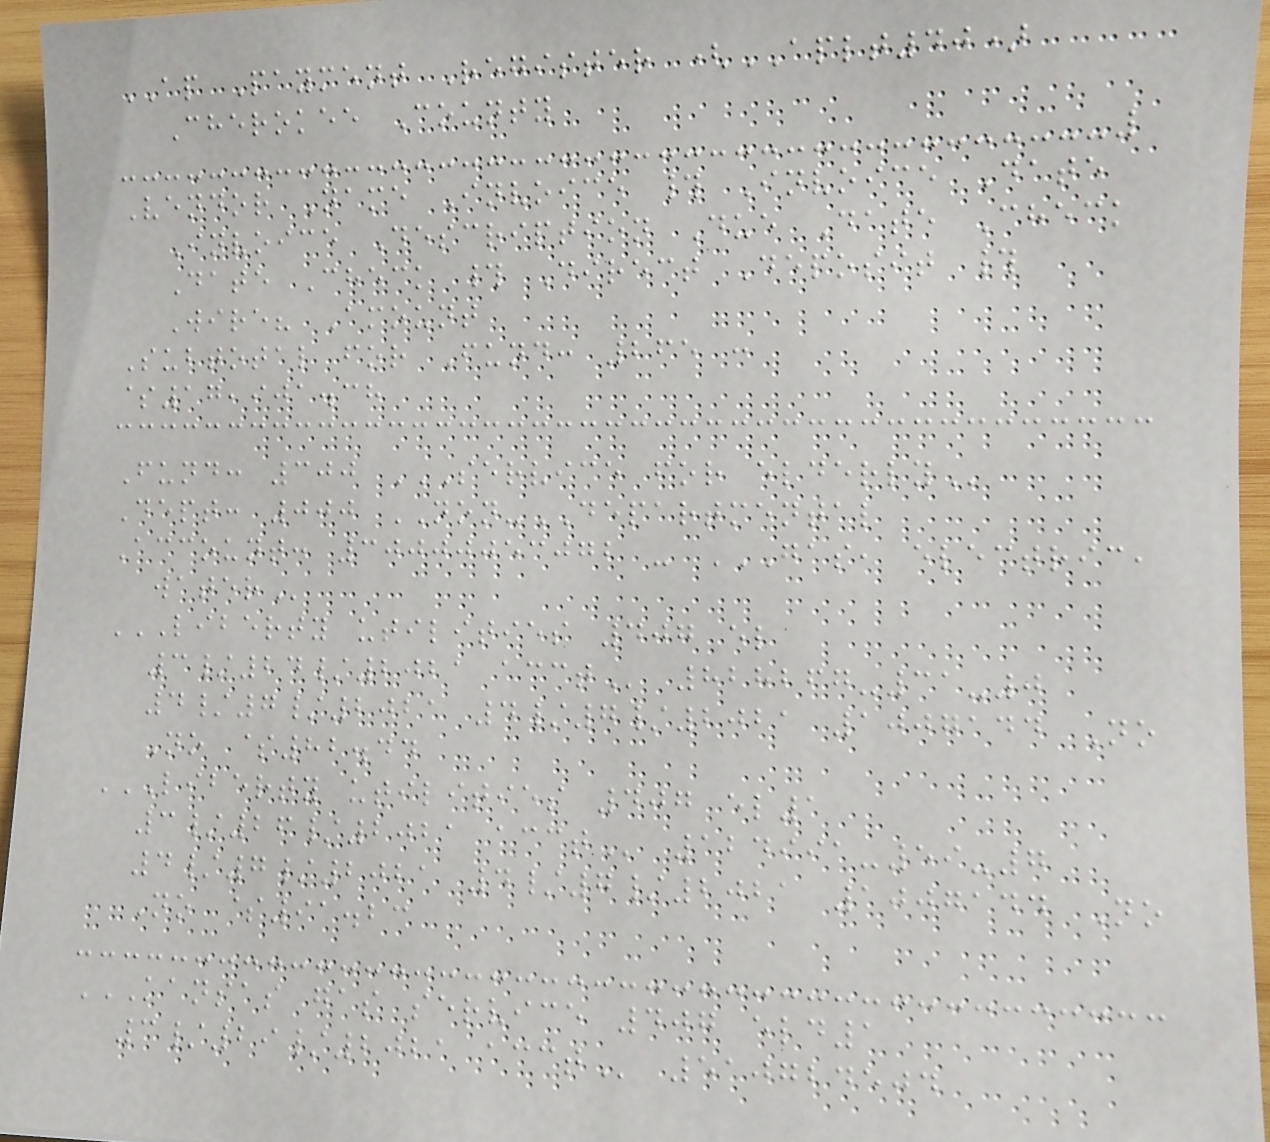AP Payment Register (APLT40)
Cherokee County
Vendor Name Invoice # Invoice Date
Invoice Description Due Date Check
Date Check # Direct Deposit #
Wire? Amount
Subtotal for Fund: 265 :
$17,901.38
Fund: 300 SERVICE FOR ELDERLY
Dept: 000 NON-DEPARTMENTAL
Account: 30000053072 - GAS, ELECTRIC,
WATER
LIBERTY UTILITIES 407 EL
3/24/2021 ACCT 828267-31-0
4/7/2021 4/7/2021 1007144 No
No $82.44
LIBERTY UTILITIES 407 EL1
3/26/2021 ACCT 124991-59-7
4/7/2021 4/7/2021 1007144 No
No $91.23
KANSAS GAS SERVICE 407 ELD1
3/29/2021 ACCT 510724504
